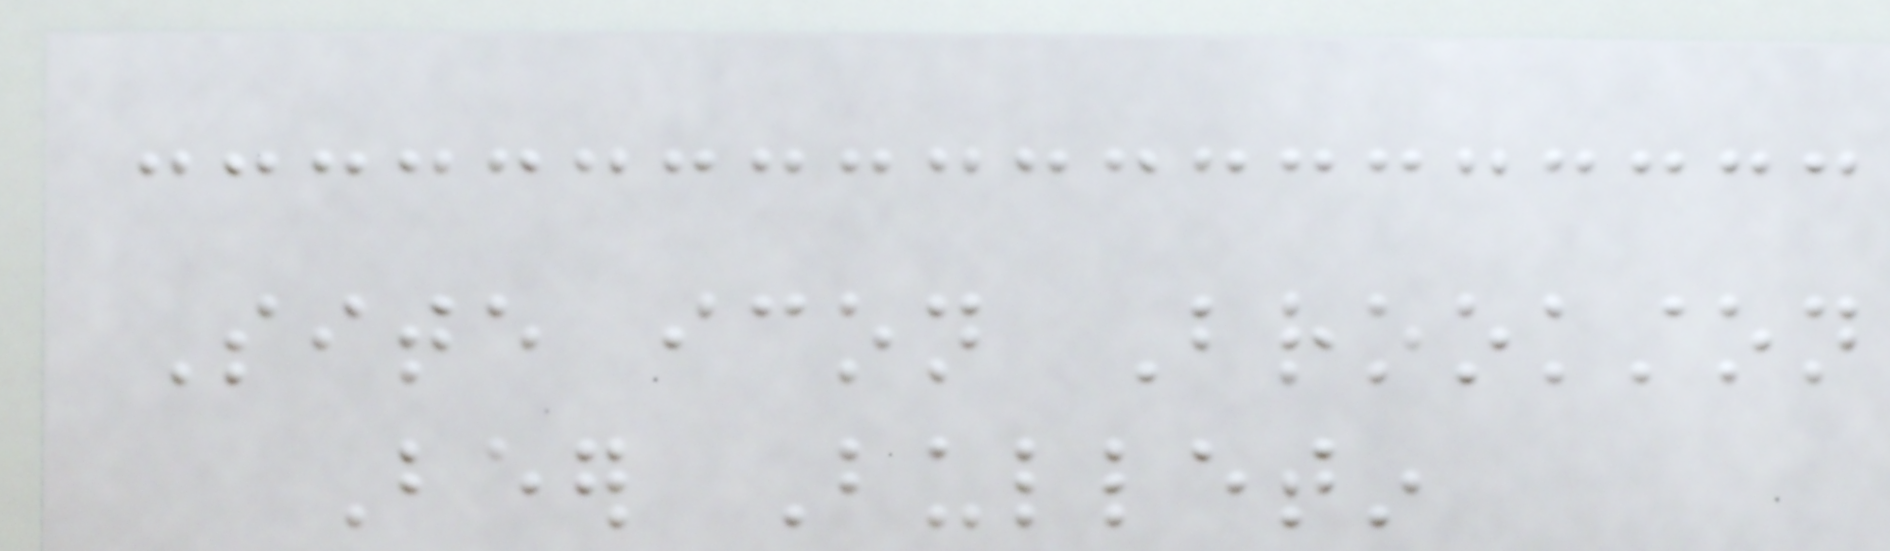Site icon Brookston
Beer Bulletin
